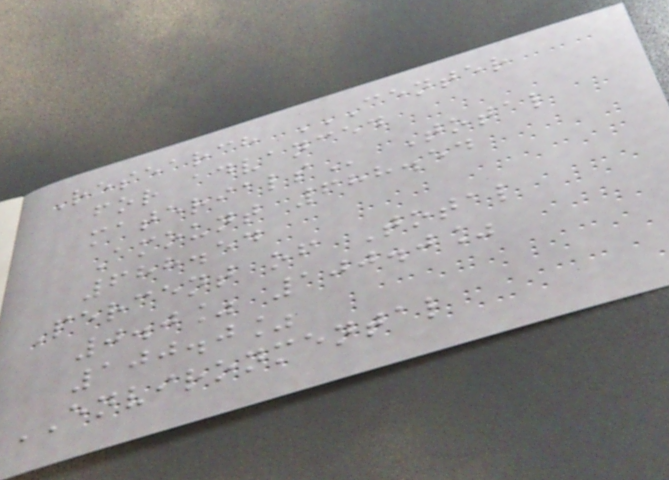Research CENTER
FOR ADVANCED
MATERIALS Total
Amount 688.54
688.54
Percent of Total
0.0% 100.0%
100.0%
ENVIRONMENTAL
